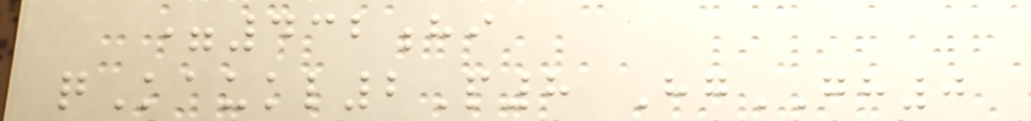=432hi
qKaukl2P8 HgGH0
